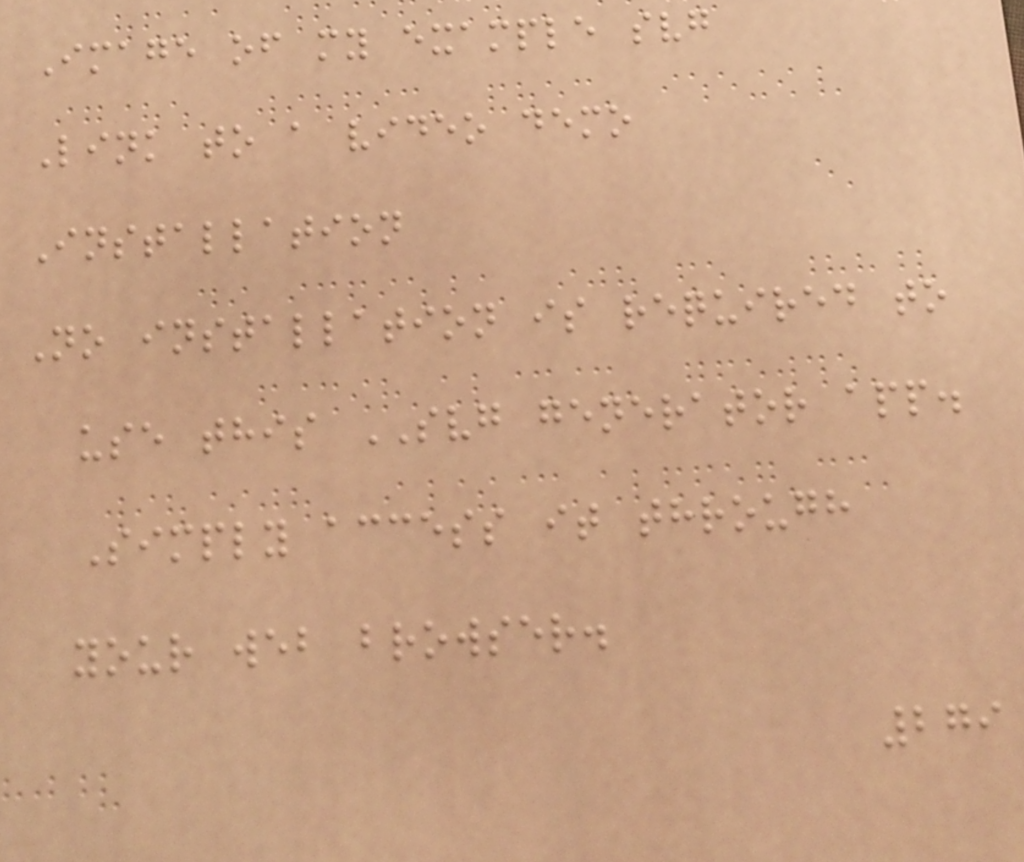Image of my example svg
Link to a video demo
Installation
No installation is required to
use this SVG generator app.
Simply access it through
your web browser.
279
